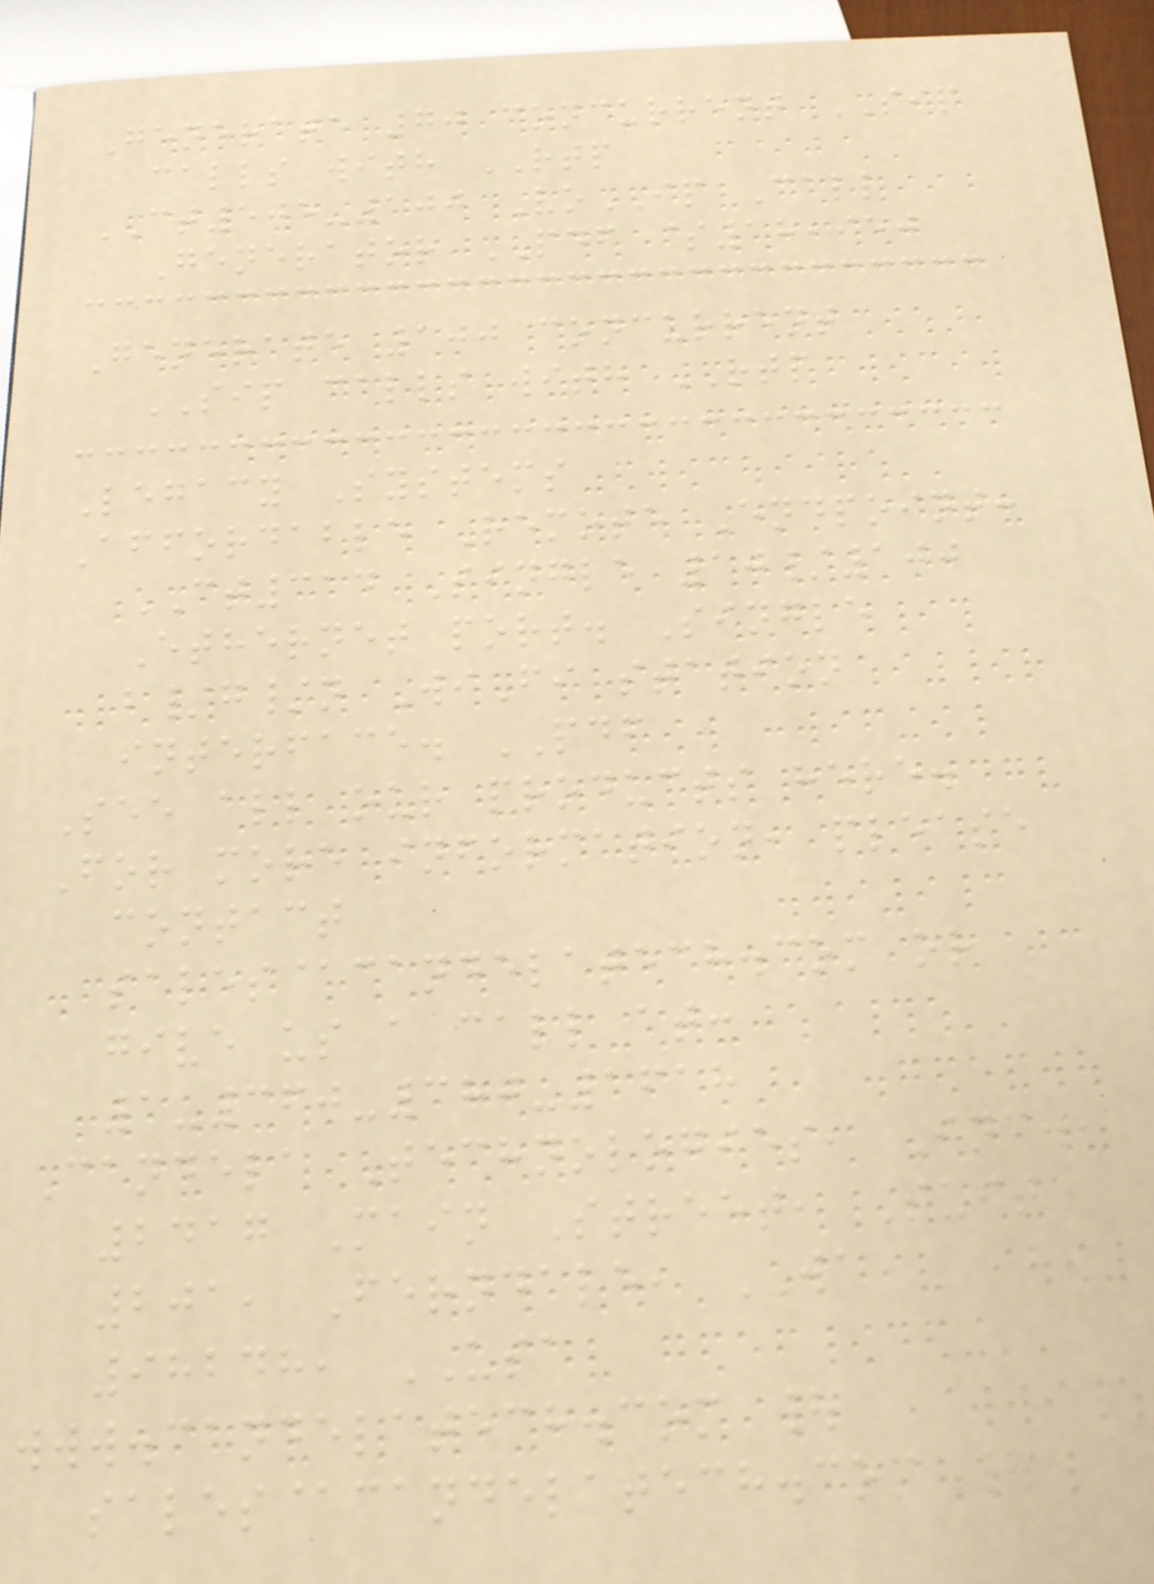Generate 70 concurrent SIP
calls with RTP
CT505-100 VoIP Call
Generator PDF $18,950
Generate 100 concurrent
SIP calls with RTP
Legacy Systems
Affordable Remote Endpoint:
CT314 Single 10/100
Ethernet port. Single
b/g/n WiFi station
interface. PDF
See all our products here.
For more information, please
contact
sales@candelatech.com or
give us a call at:
1-360-380-1618
Candela Technologies, Inc.,
2417 Main Street, Suite
201, Ferndale, WA
98248, USA
www.candelatech.com |
sales@candelatech.com |
